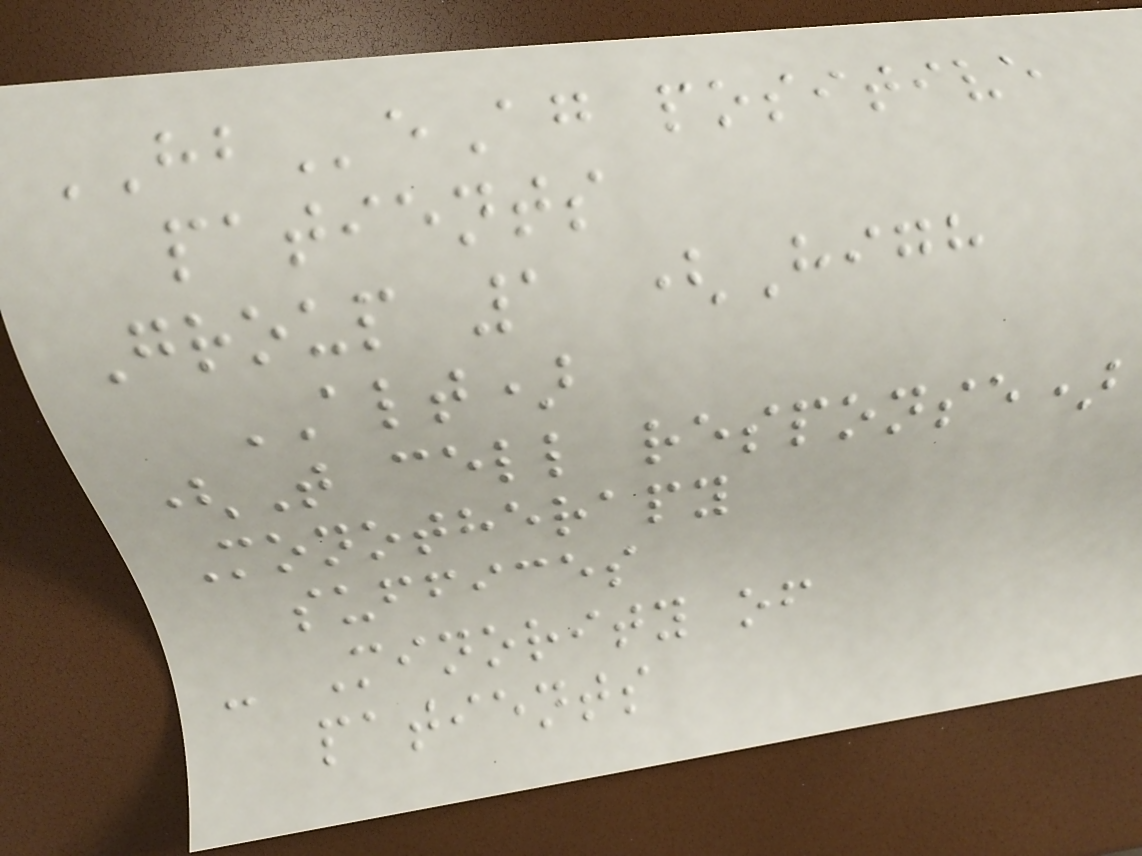HBeAg positive
patients
Group 1 (High
ALT)
(T cell response)
Monotherapy
suffices
- Minority of
patients
